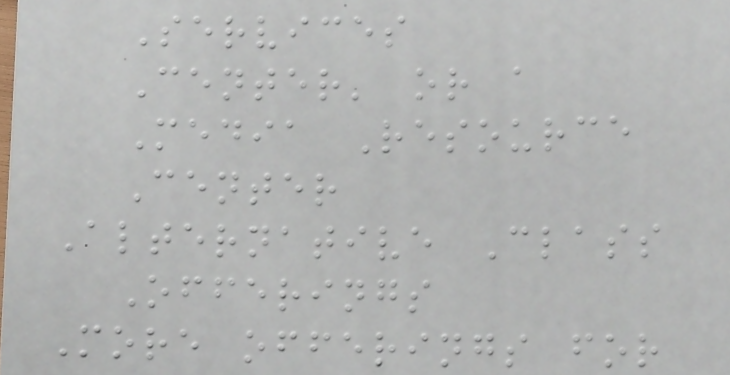Services
Center' or a
Media Resource
Center
Alternative Class
Offerings
More offerings for
